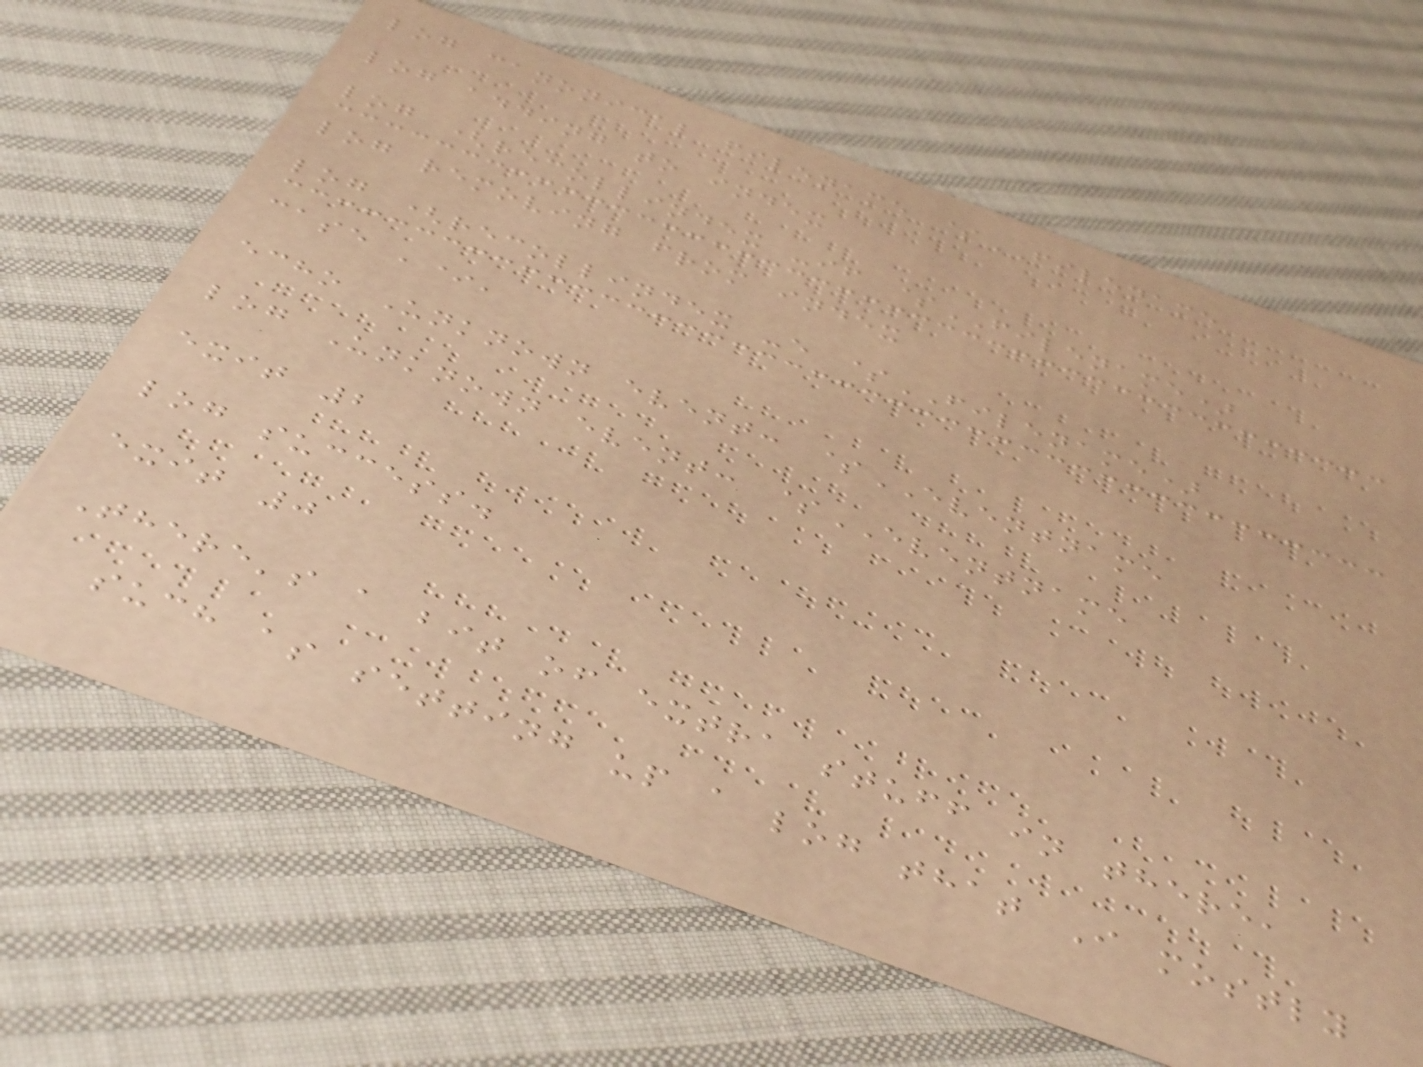log canonical filename $FILENAME
log adding to index
log (recollindex -if $FILENAME)
log removing from index
log (recollindex -e $FILENAME)
case '*'
echo Unknown event: $EVENTNAME
log Unknown event: $EVENTNAME
exit 2
log success.
exit 0
There's a bit of extra stuff in there,
such as setting up a log that I mostly
